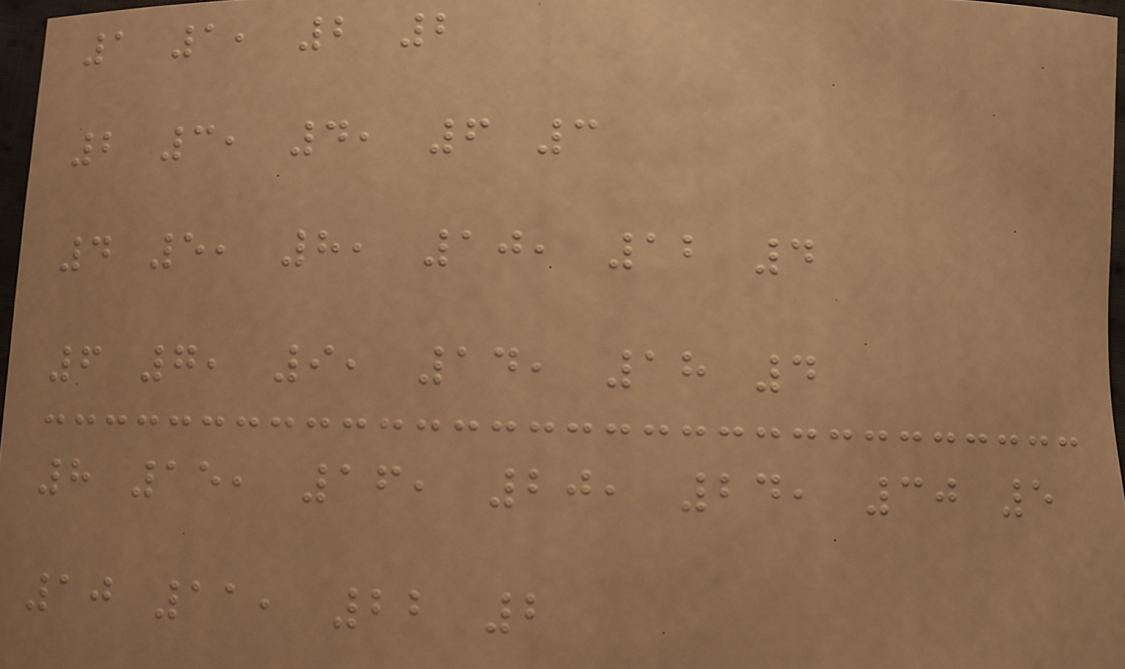1 1, 2 2
2 3, 4, 6 3
4 5, 8, 10, 12 4
6 7, 9, 14, 18 4
8 15, 16, 20, 24, 30 5
10 11, 22 2
